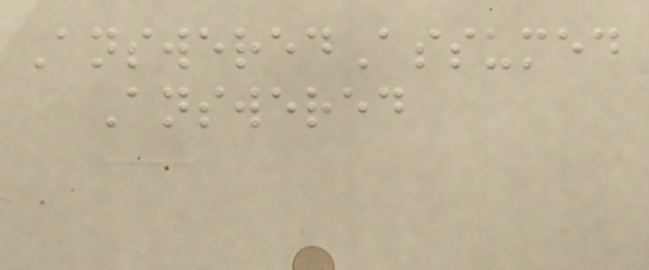AnsweredAssumed
Answered
